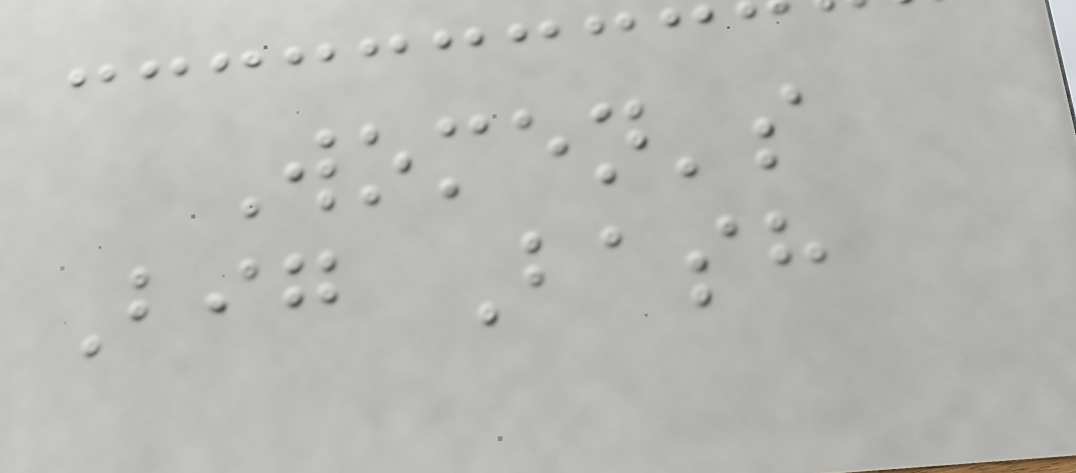Women's
Big Bash
